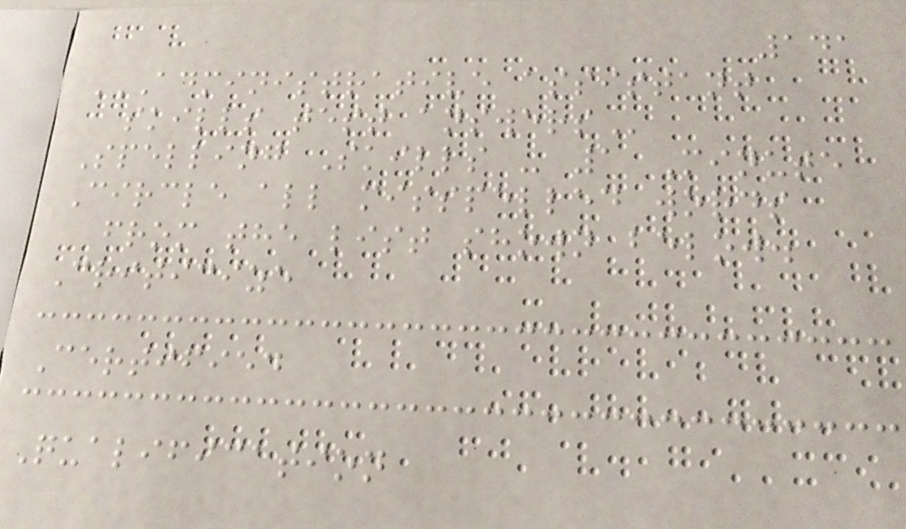141
ADMINISTRATIVE ASSISTANT
SKILLS TEST ANSWERS
Spelling Skills - 1 Minute
Circle all misspelled words
from the list shown below.
Criticize
Certified
Qualification
